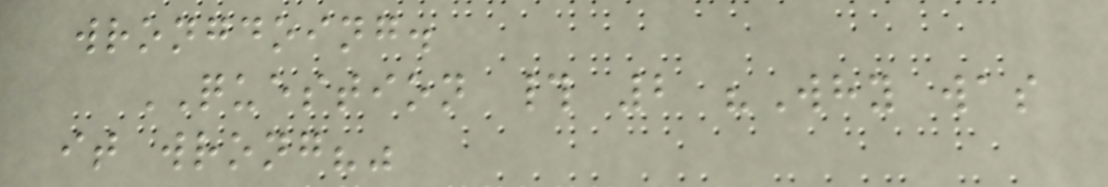wrongdoing.
QUESTION # 2 "Why was
it wrong?"
